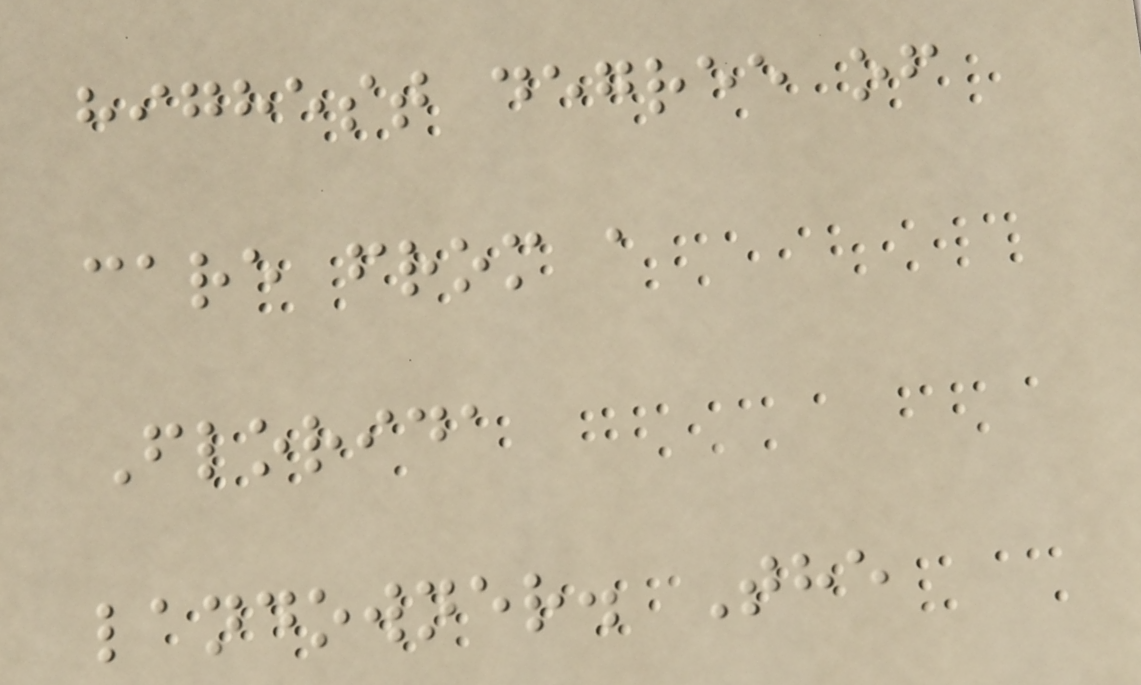highest degree of
care from a
Florida
landowner. The
